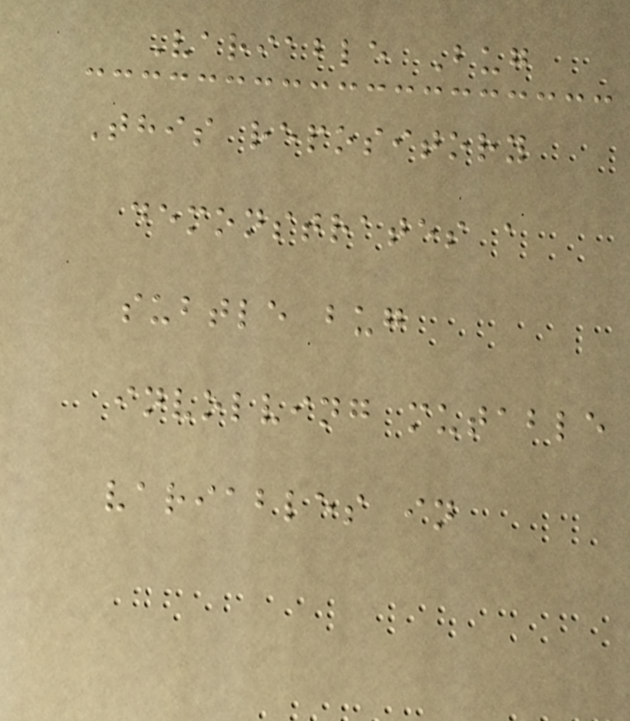Variable Bug
This repository
demonstrates a
subtle bug
involving mutable
variables in
